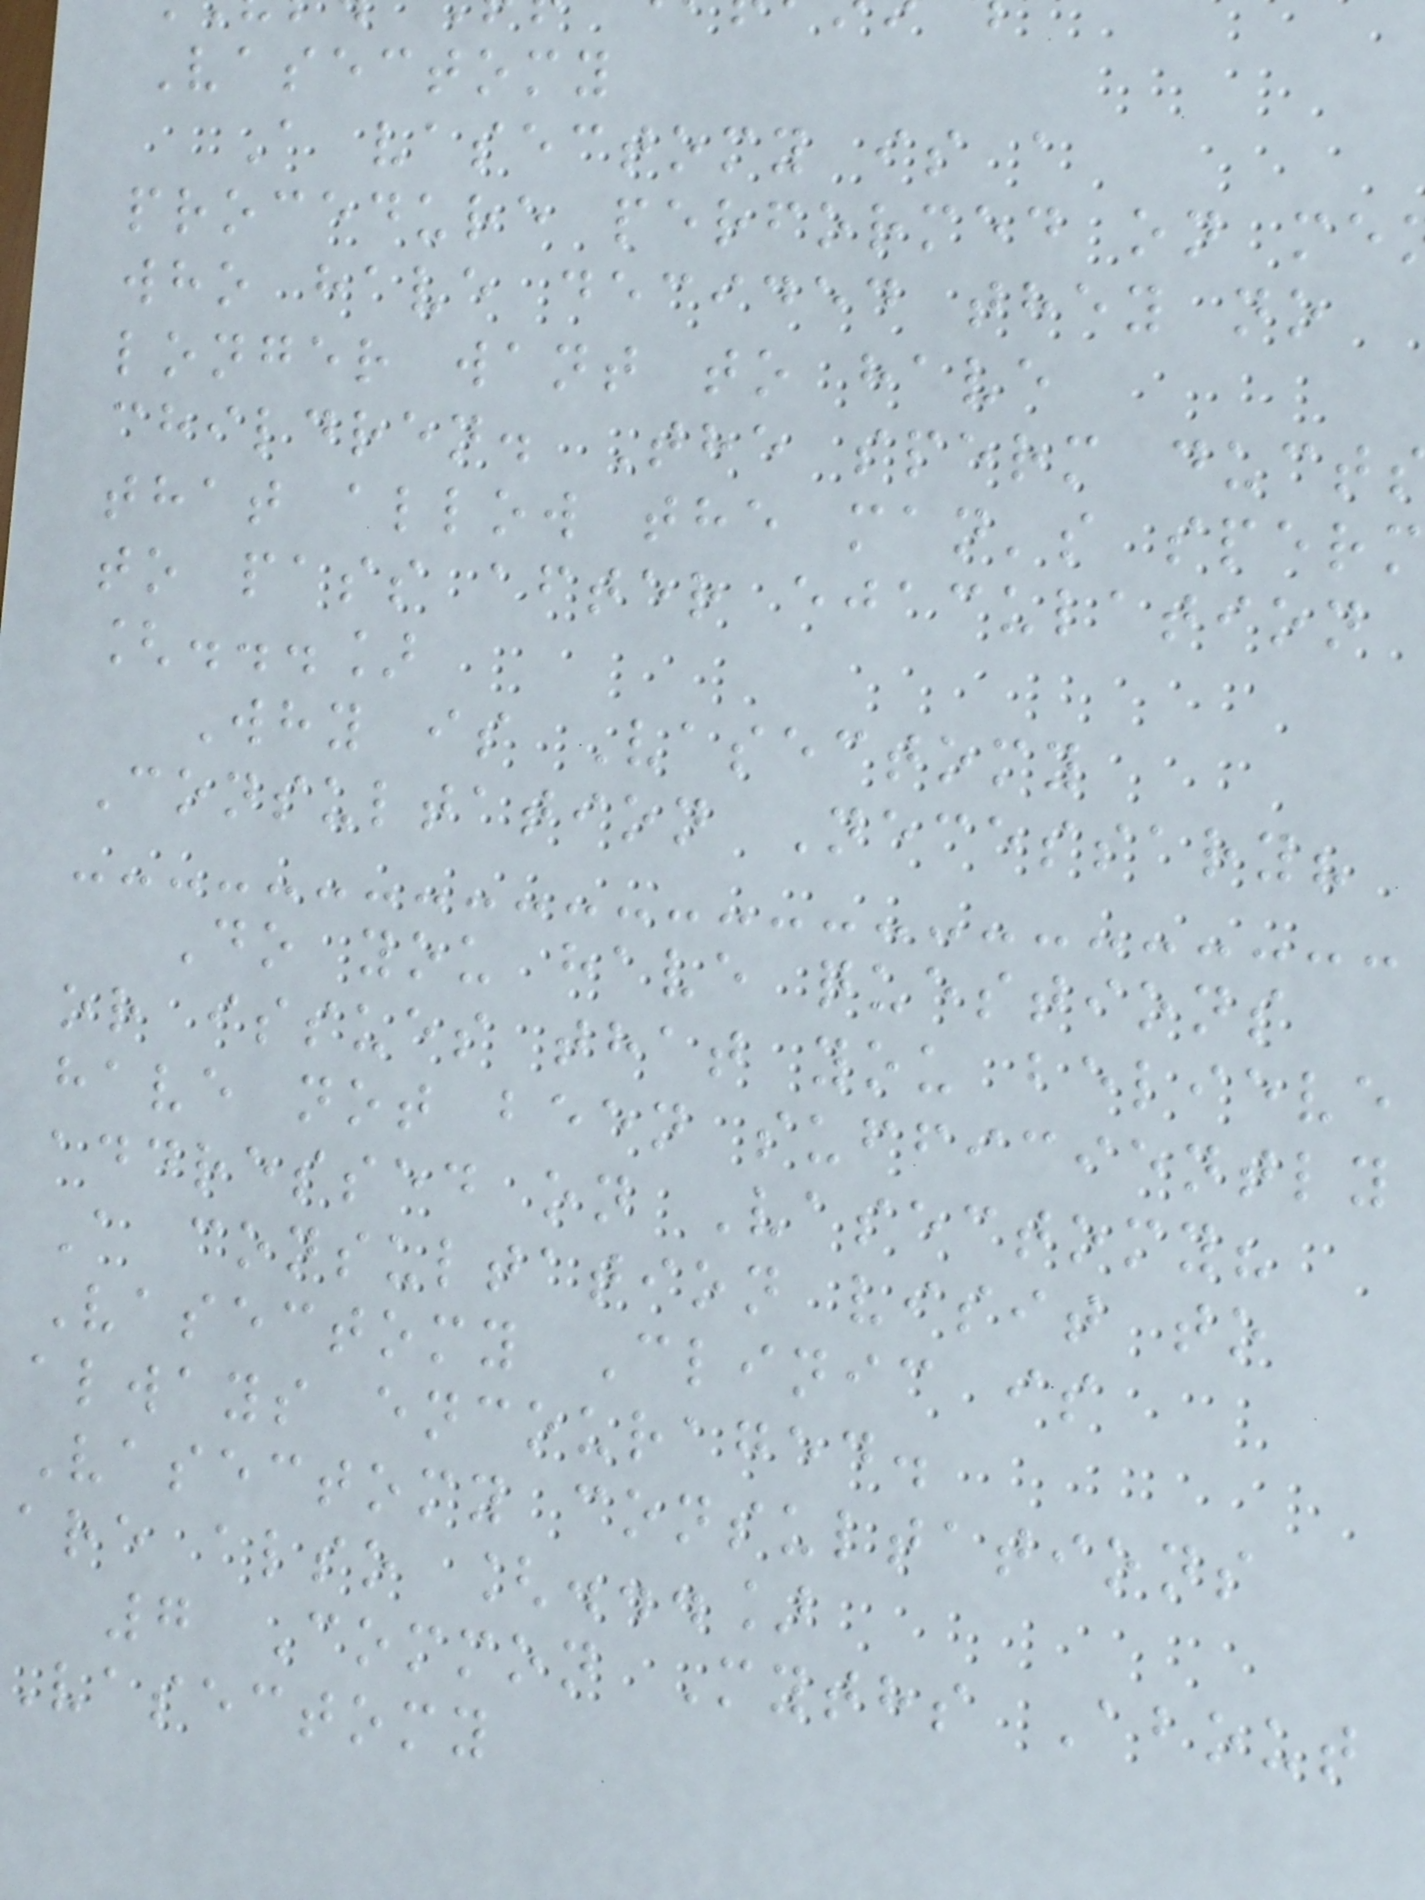Vasectomy
A vasectomy is a
procedure performed on me
who have decided they no
longer want to have
children. The sperm duct
that allow the man's sperm
to pass after ejaculation
[...]
Why is Vasectomy
Consultation Necessary?
Do you have questions
or issues that you believe
have not been sufficiently
addressed on Vasectomy?
A consultation visit to
Vasectomy Clinic is
always encouraged.
Vasectomy consultations
are also [...]
7 Common Myths About
Vasectomy
